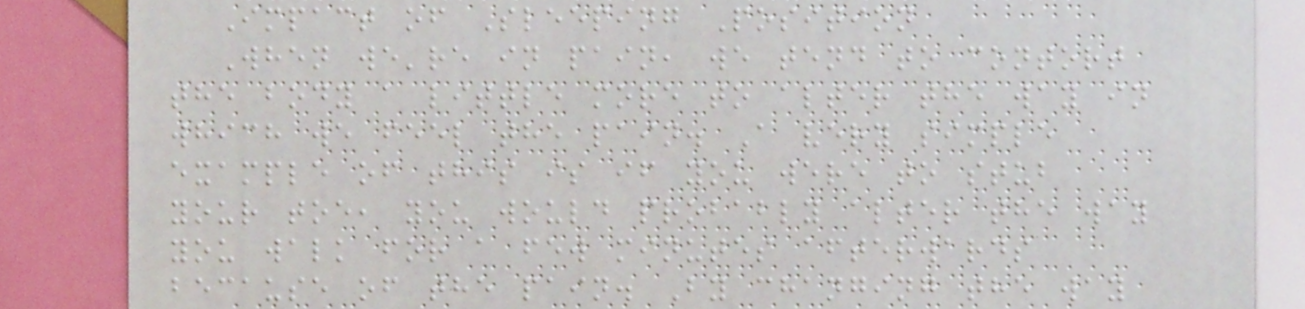Impact of Sleeping Position
When we're in pain, we tend to contort
the body a little more to alter the way in
which we feel the pain. A very simple
example of this is if you were to stub
your toe, you would probably alter the way
you walk for a few minutes afterwards
because of the pain. By changing the way
